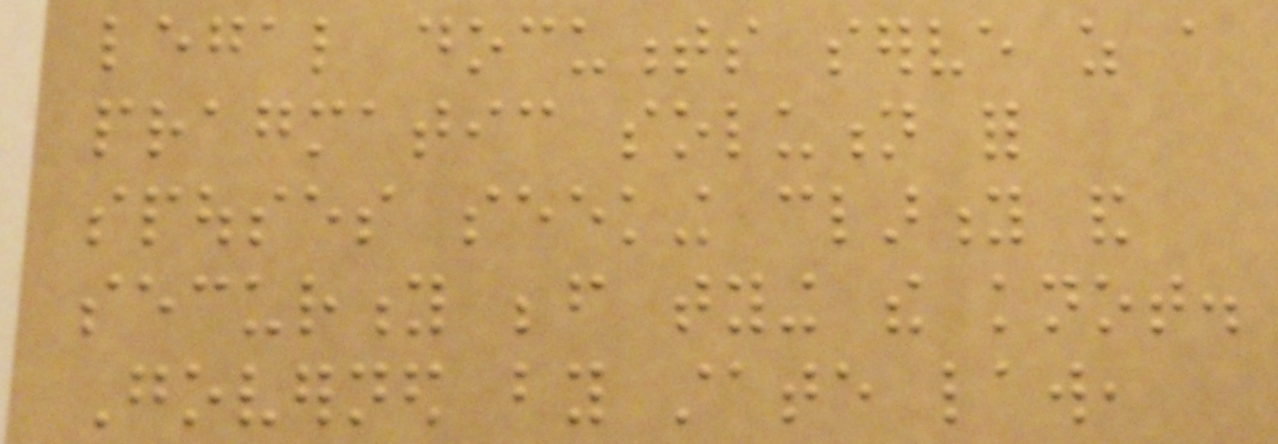legal documents serve as a
pragmatic solution for
spouses seeking clarity and
security before tying the knot.
Governed by state law,
